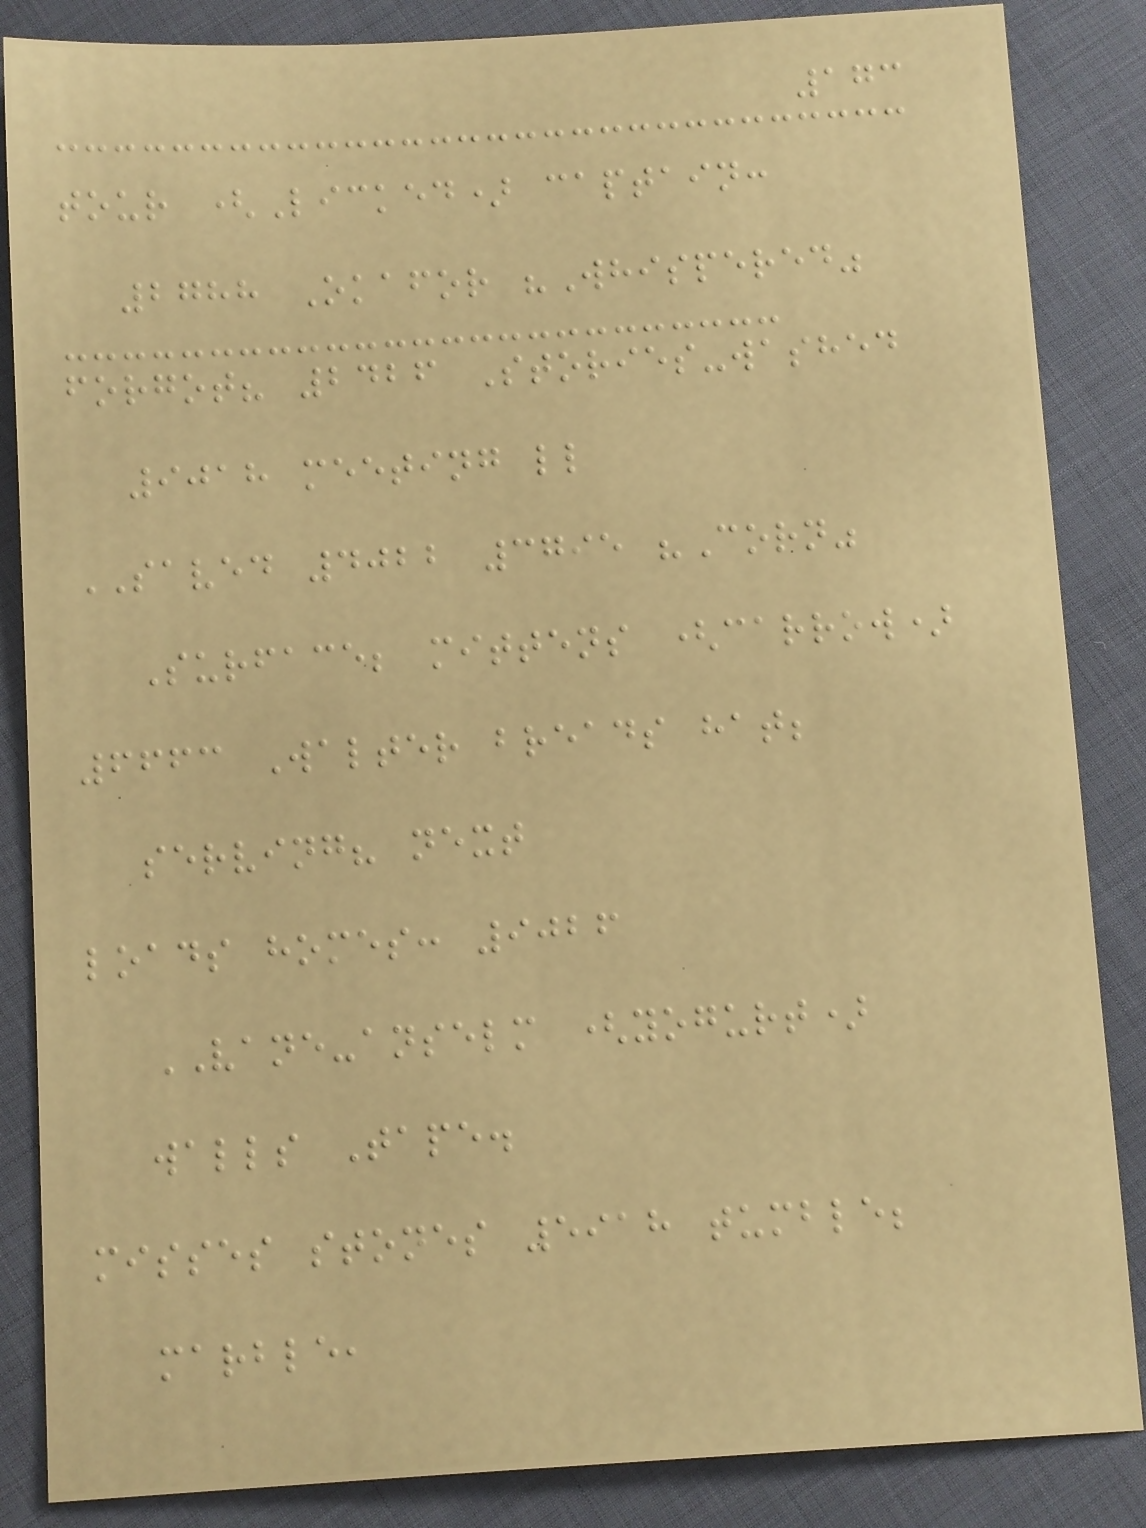173
tour (Licked) captain:
2788 Okafor "Whispered"
forgot? 2426 Stories-washed
9018 meeting ll
SAVED 4022 3795 "Corn"
Surface; mittens (carrow)
6663 Walter breads hat;
serving? next
loads homes: 9026
VANE-anselm (yogurt)
walls Tape.
misses stones 5918 tumble;
marble,
